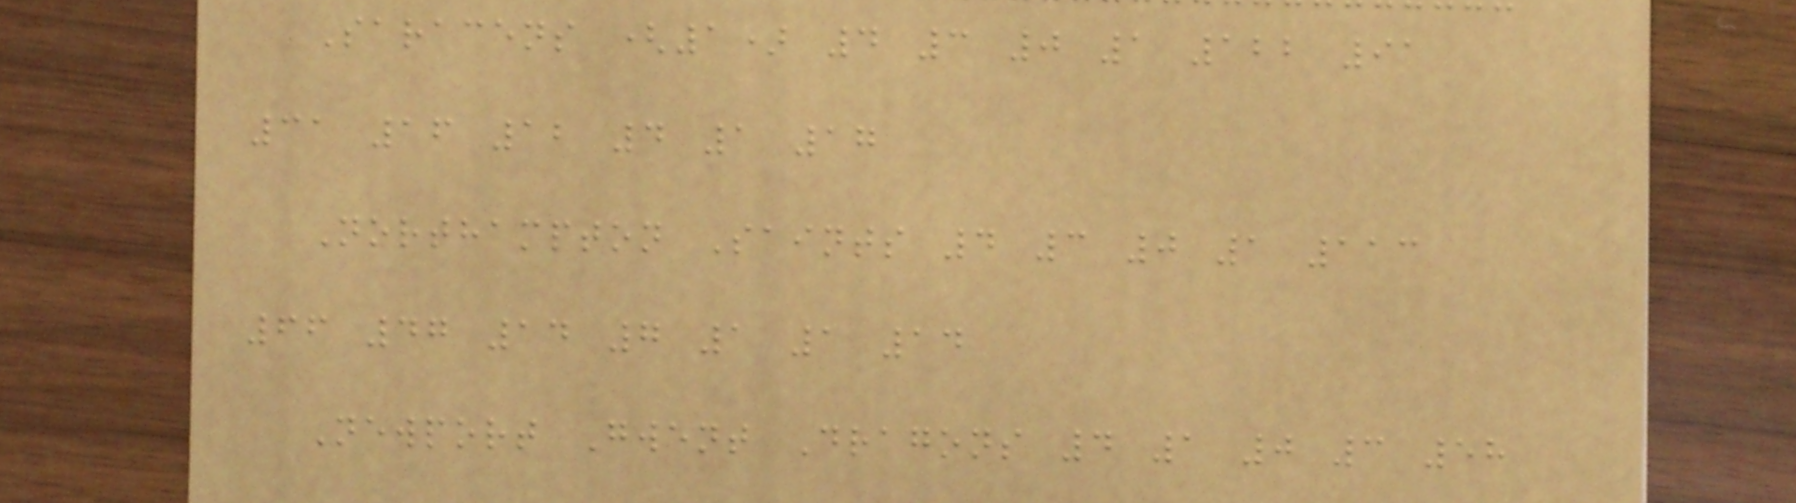Saracens (1) 4 3 0 1 122 91
31 16 12 4 1 17
Northampton Saints 4 3 0 1 113
66 47 14 7 1 1 14
Newport Gwent Dragons 4 1 0 3 58
